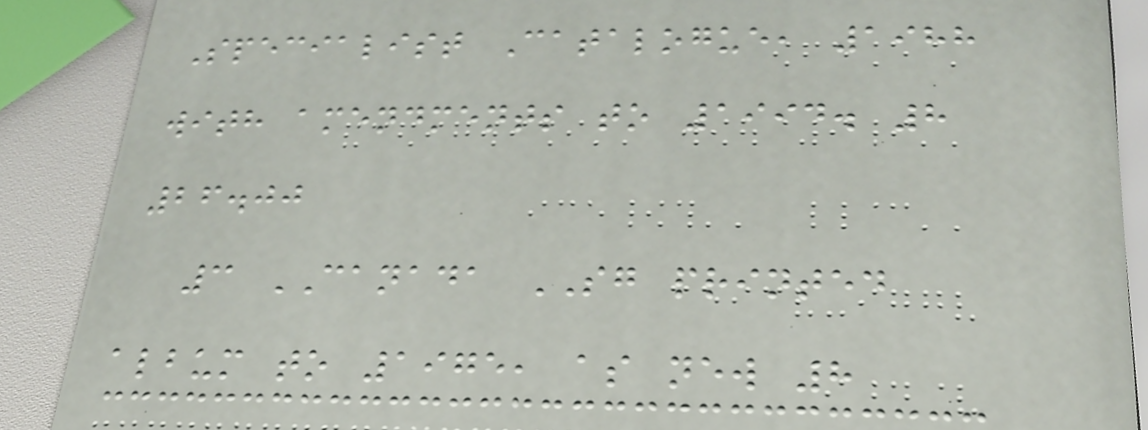Specialist Catalogue, 1988
with amendments to 1994. 8
26.00
3 CANADA SG printed
album to 1975, as new 8
